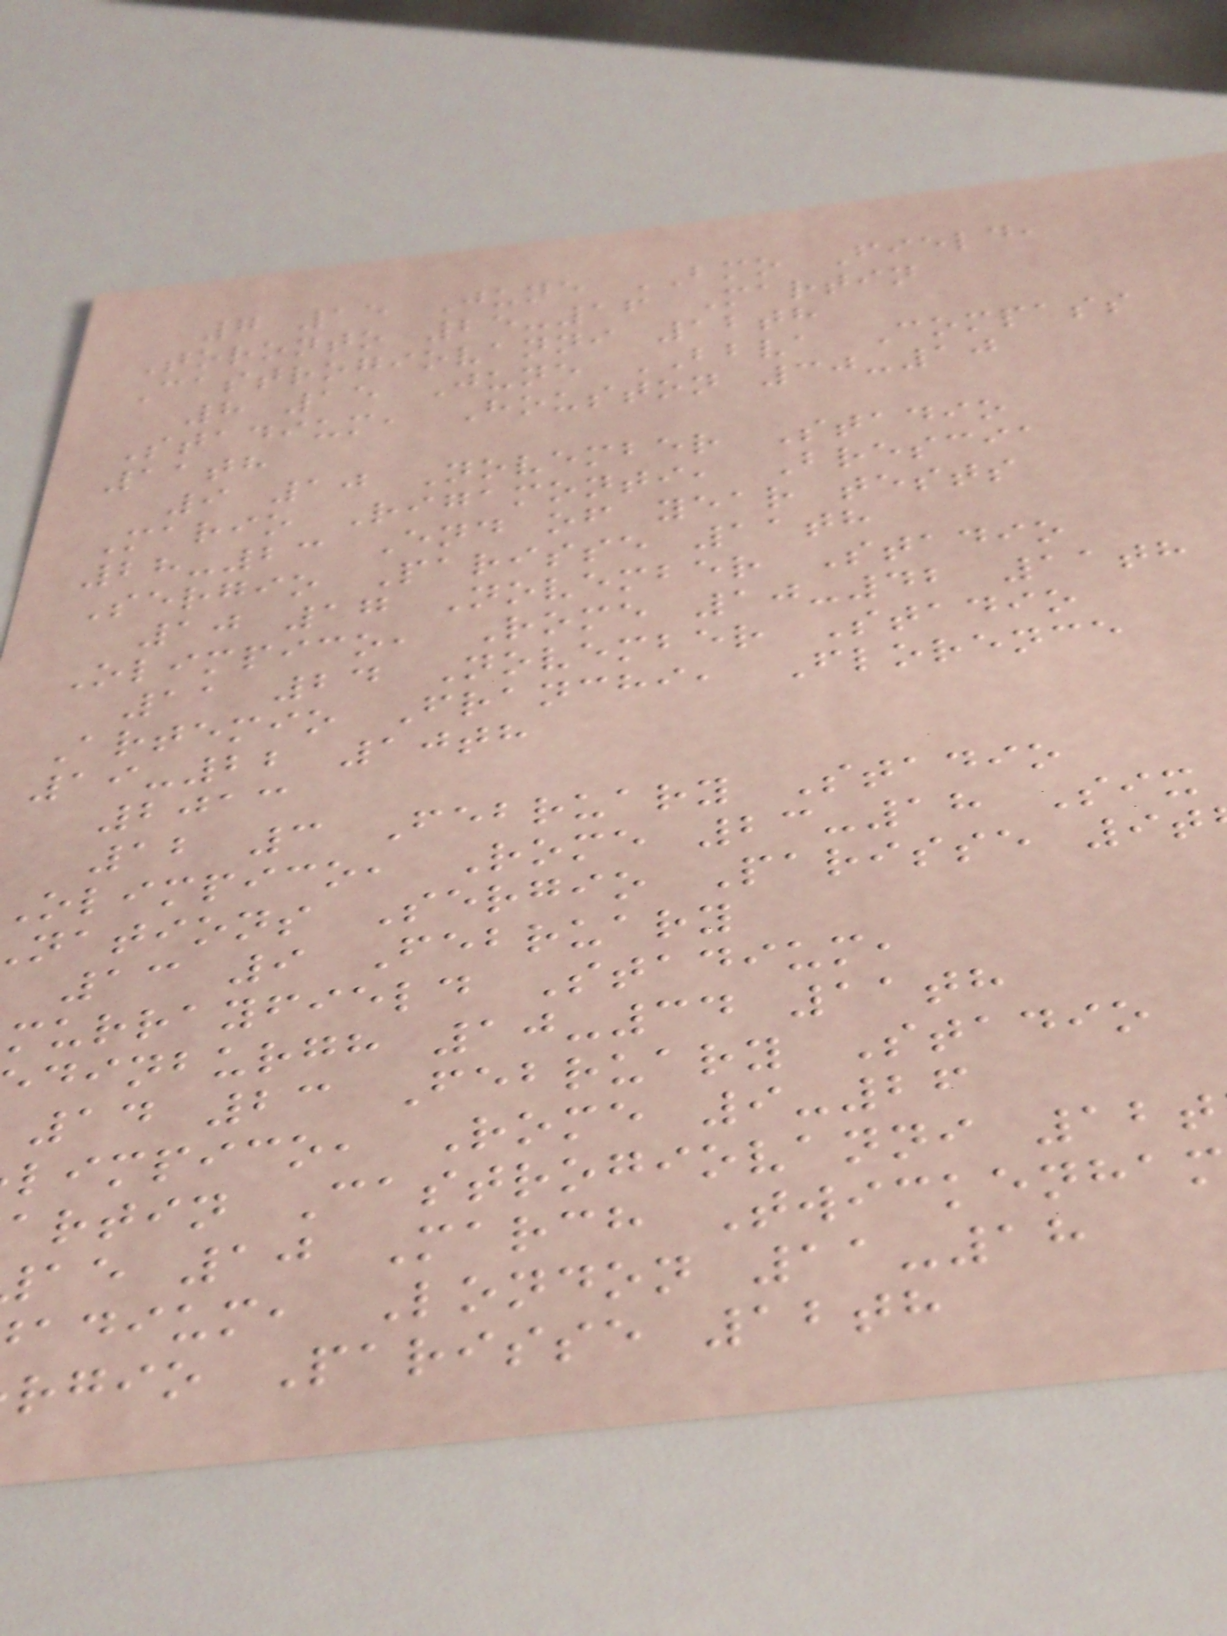7 15 June BMO Field,
Toronto 25-16 Martin
Castrogiovanni 12th
8 15 June BBVA Compass
Stadium, Houston 30-10
11th
9 10 November Stadio
Mario Rigamonti, Brescia
28-23 End of year tests
Sergio Parisse 11th
10 17 November Stadio
Olimpico, Rome 10-42 11th
11 24 November Stadio
Artemio Franchi, Florence
19-22 10th
2013
12 3 February Stadio
olimpico, Rome 23-18 Six
nations Sergio Parisse 9t
13 9 February
murrayfield Stadium,
dinburgh 10-34 11th
14 23 February Stadio
limpico, Rome 9-26
artin Castrogiovanni 12t
ae 10 March Twickenha
adium, London 11-18
rgio Parisse 12th
